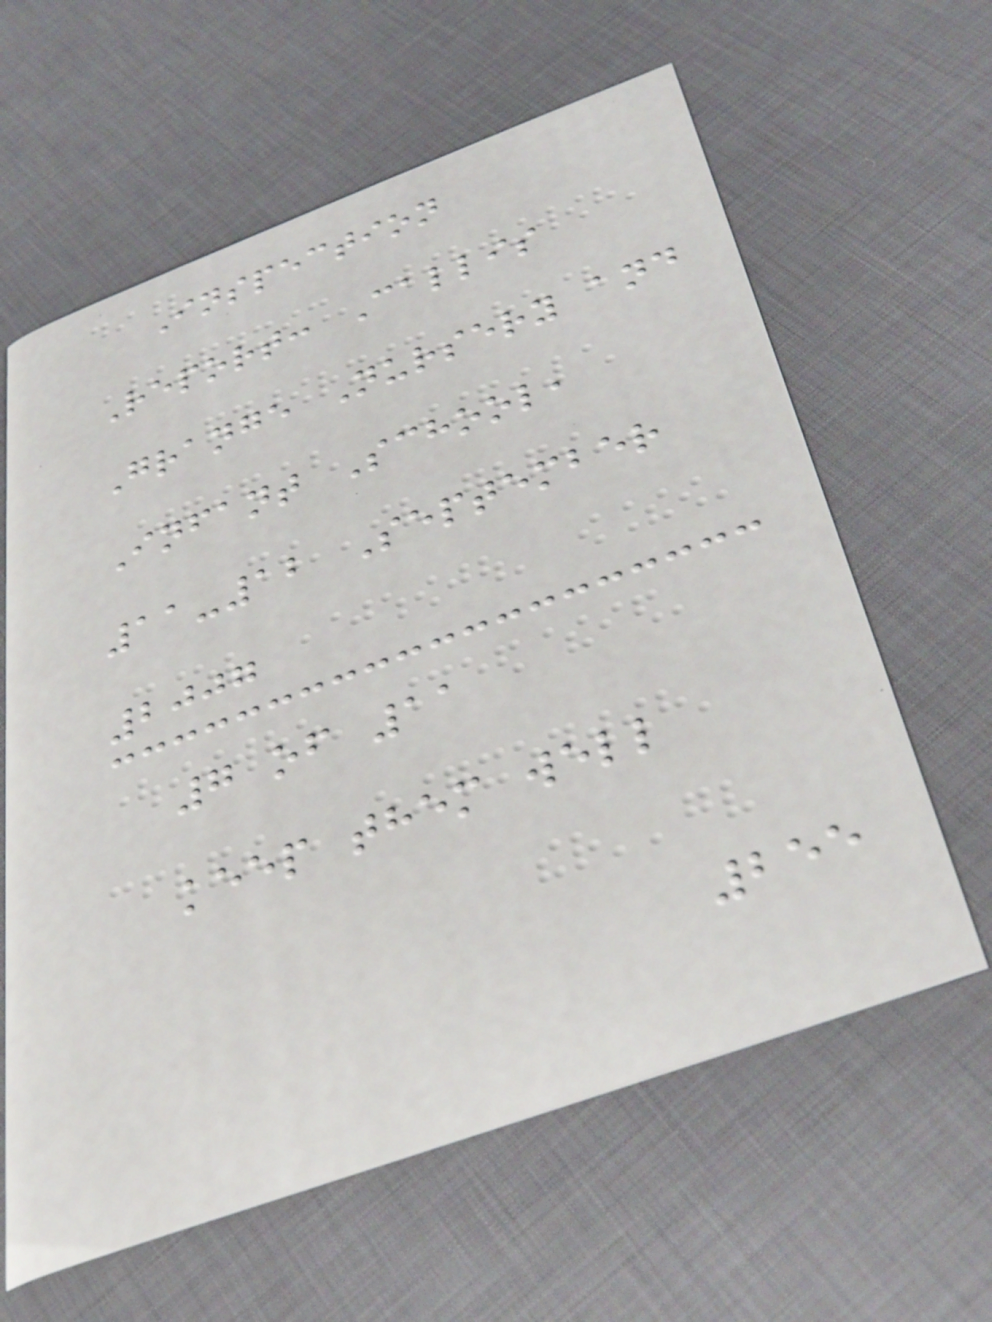Inspection
Report: Callis
Grange Nursery and
Infant School,
11-12 September
2007
7 of 11
keep them well
255
